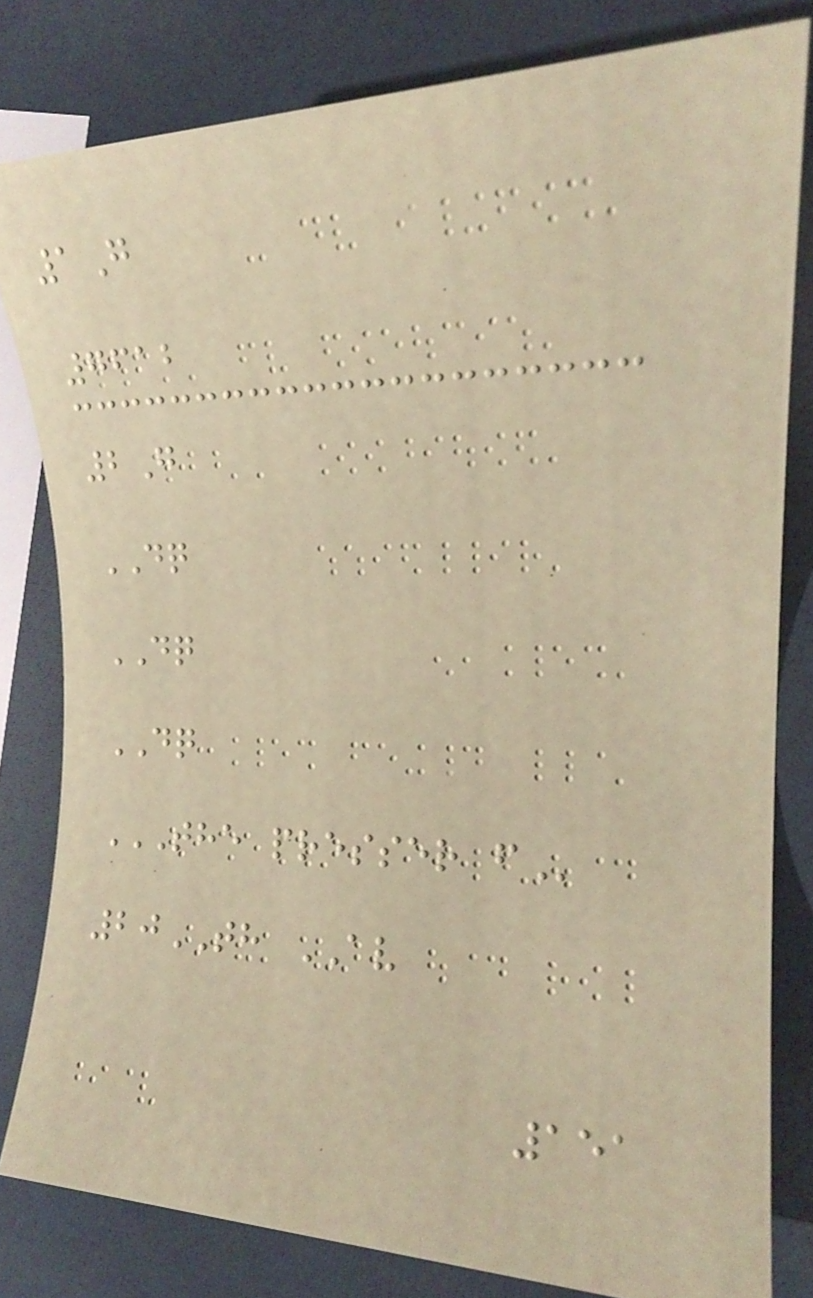1G
7612
2G
DQ
DQ
DQ
THE PRESSER F
20TH AV
151
